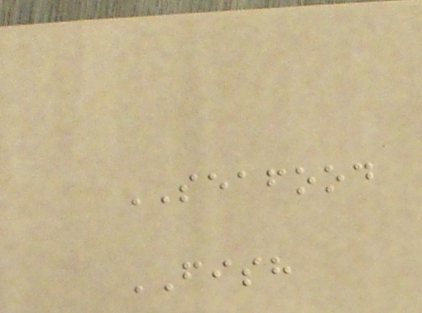SEAFOOD
FISH
